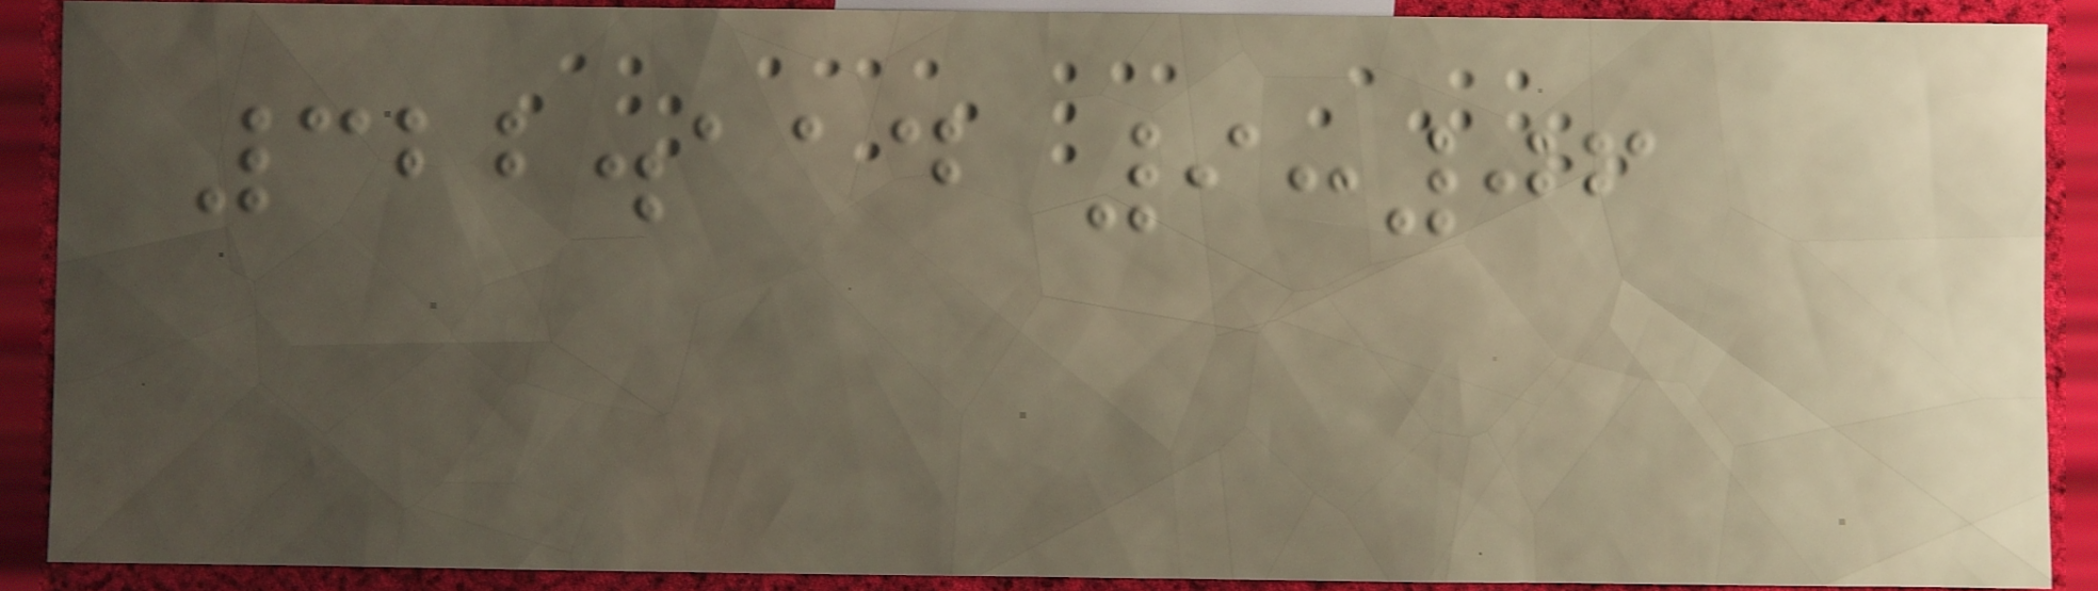322.114 9:06
